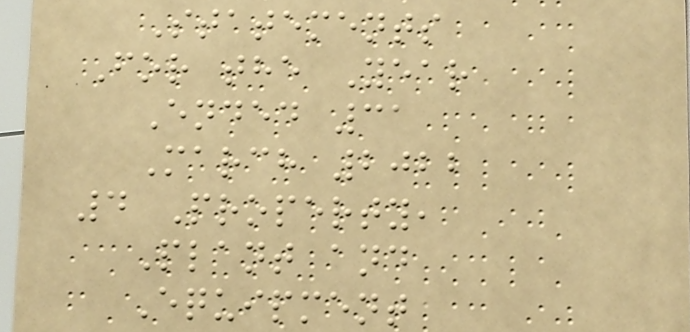Statements
For the Year
Ended 31
March 2022
4 Property,
Plant and
Equipment
